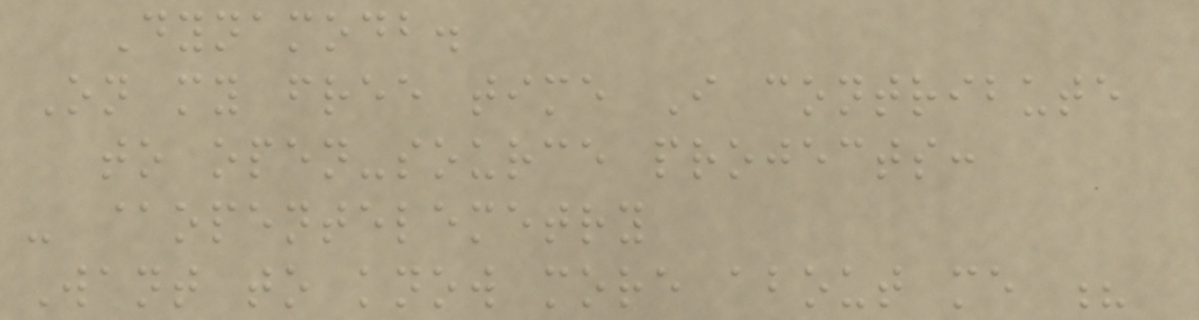Dynamodb.
On my free time I contribute
to open-source projects:
- @opentelemetry
Want to know more about me ?
